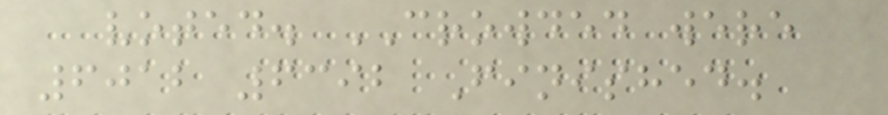voted. CROWDED were
6012 6392 Finished.
